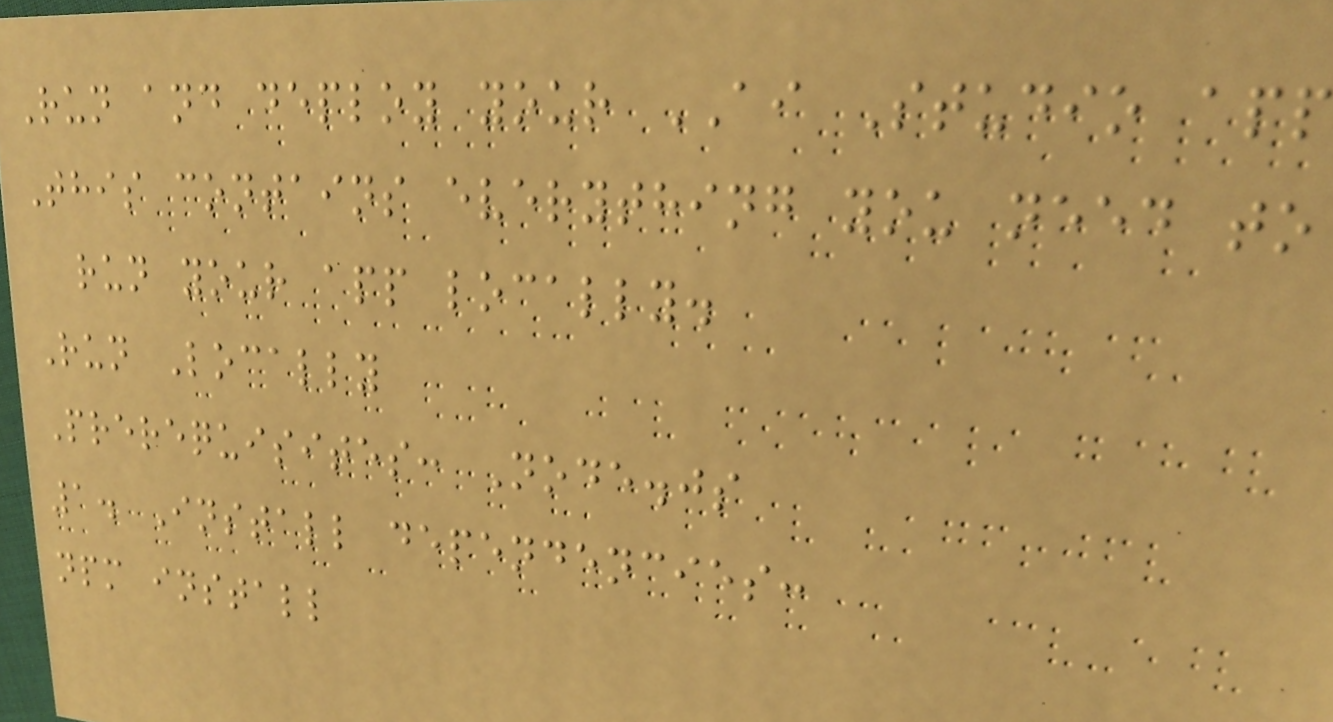Run and deploy your AI Studio app
This contains everything you need to
run your app locally.
Run Locally
Prerequisites: Node.js
1. Install dependencies:
npm install
